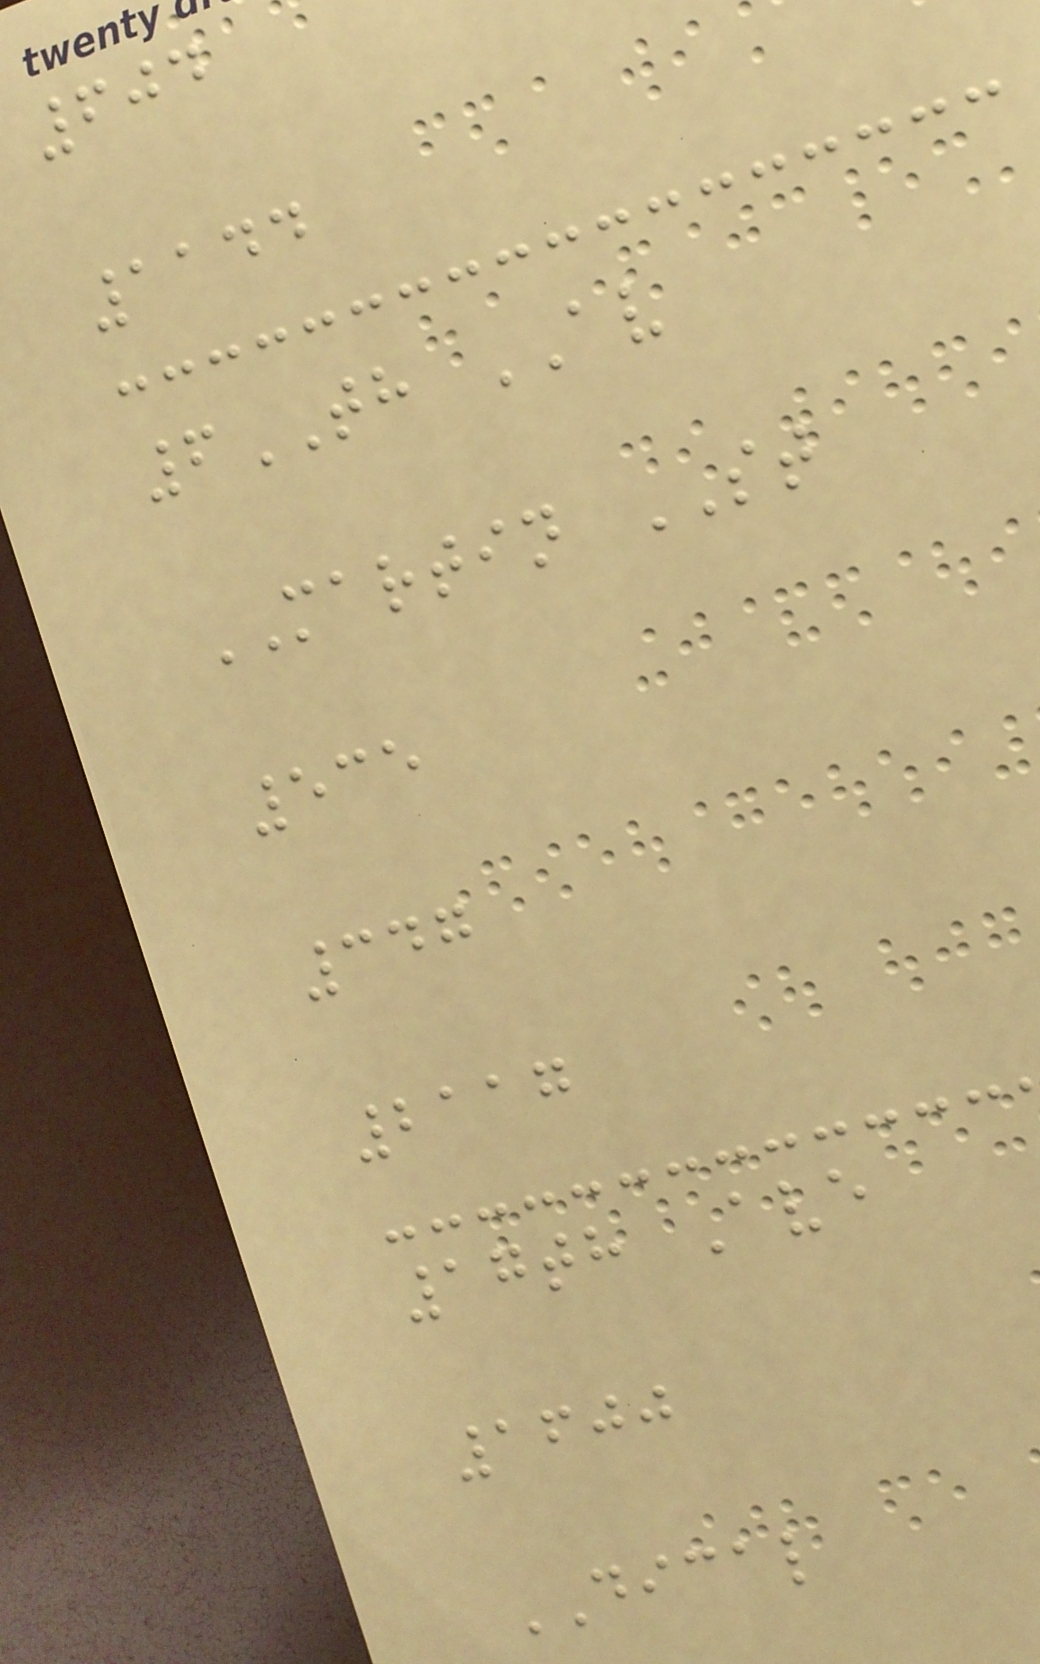604
1144
6TH AV
MARTIN ST
535
347
2117
17th Ave
1600
DICAL
